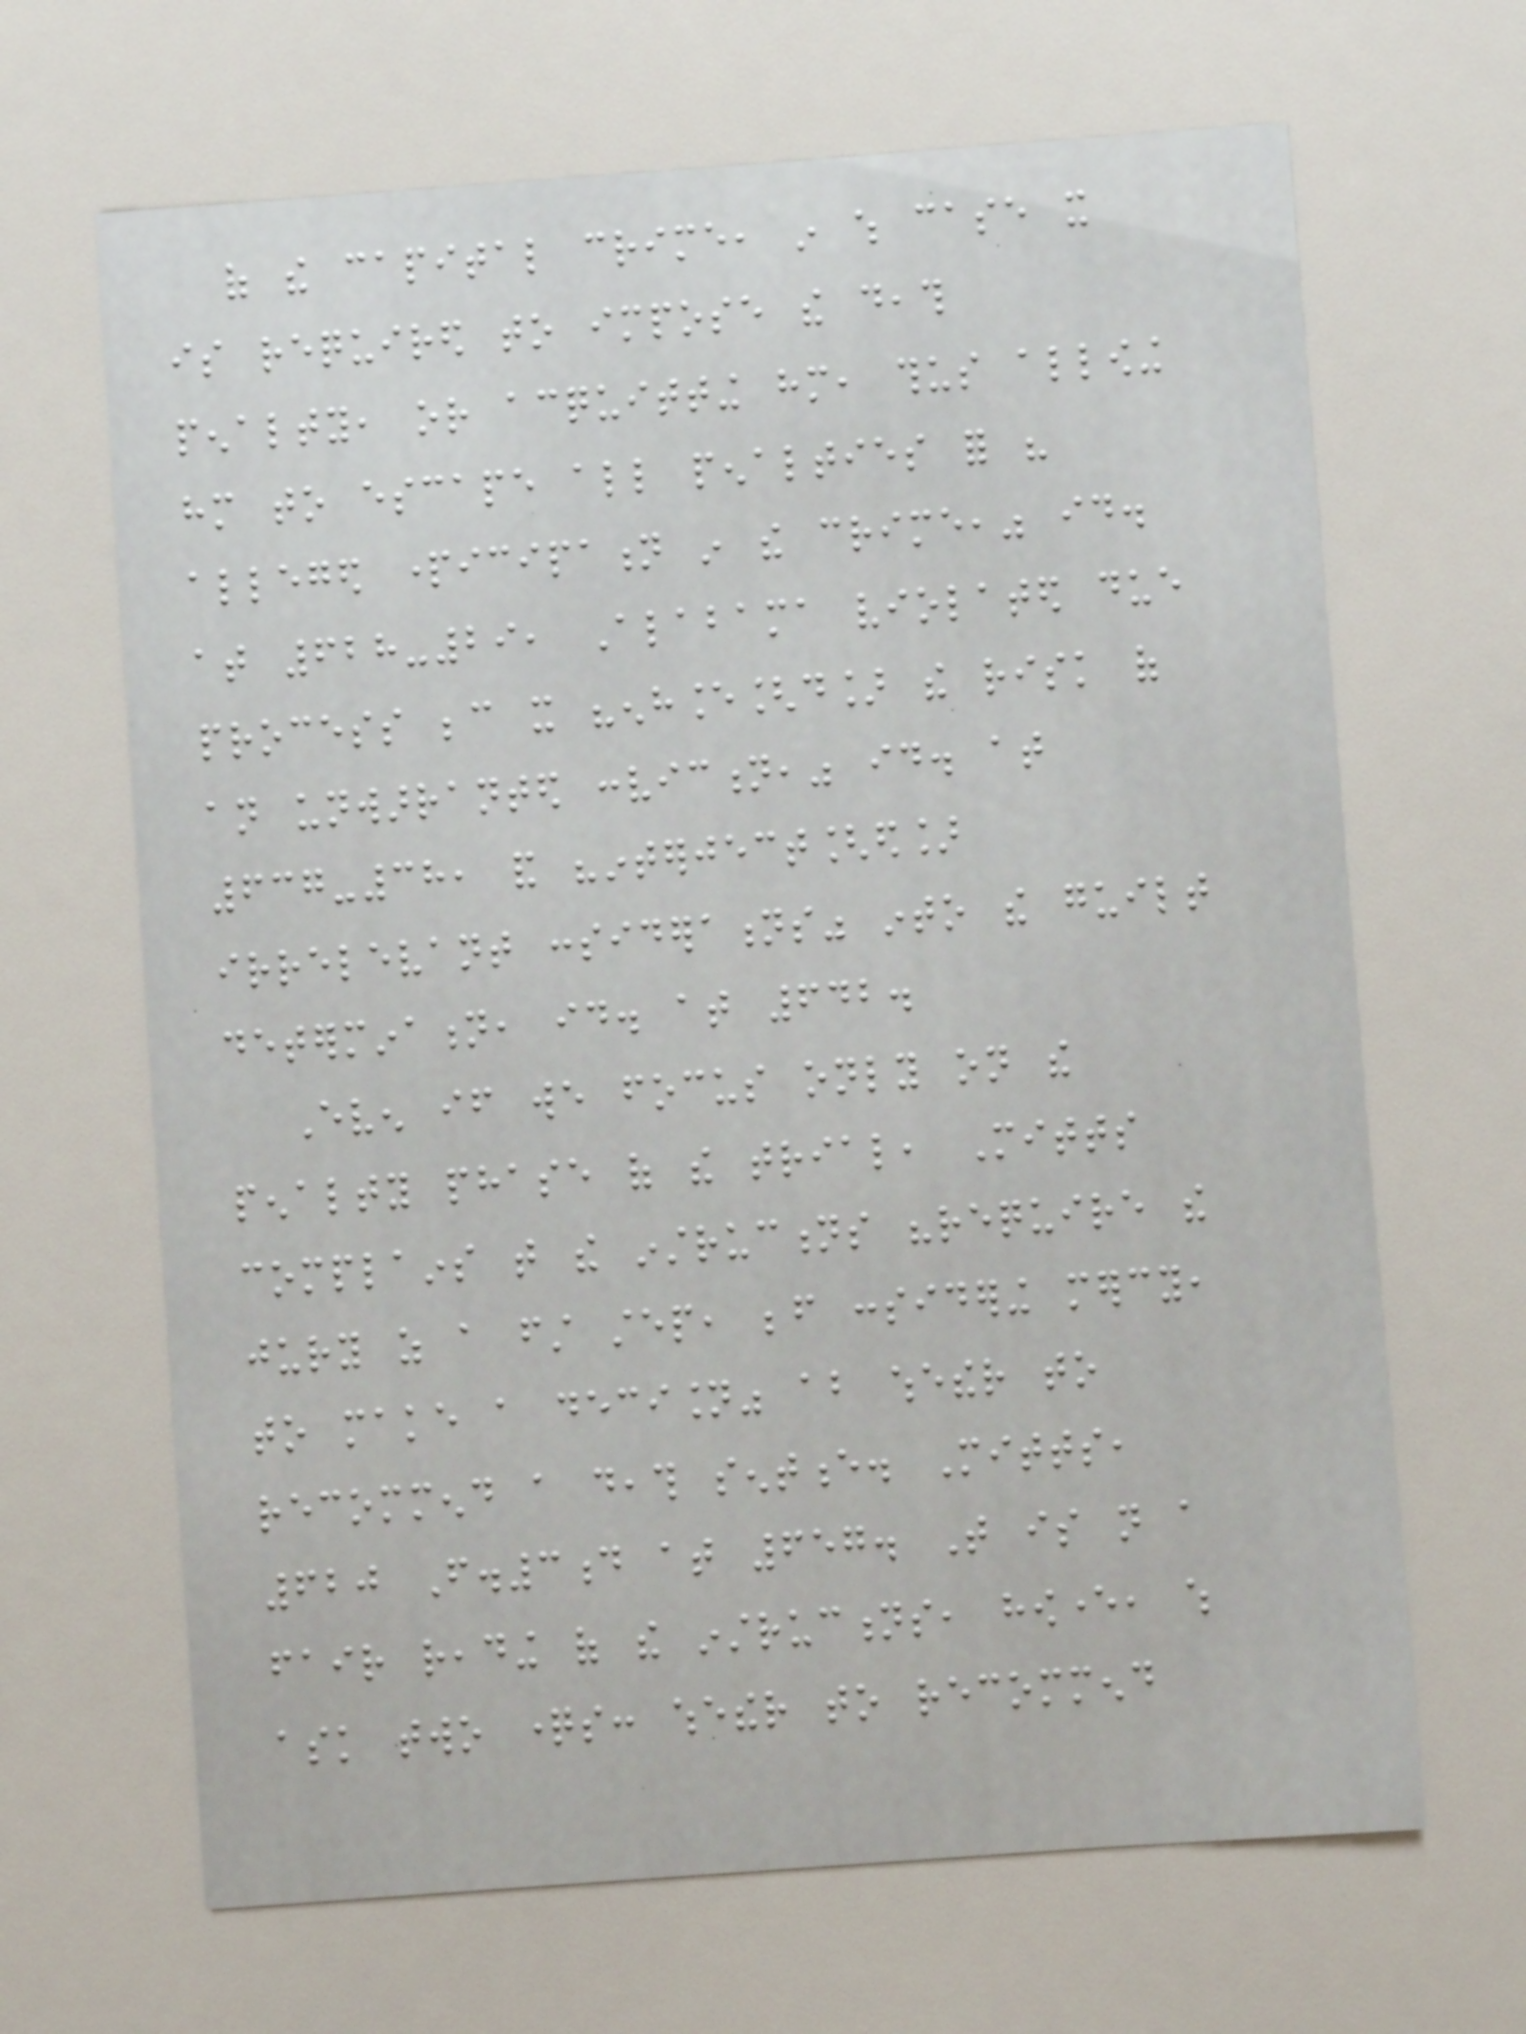of the capital crime, in which case it
is required to impose the death
penalty, or acquitting him, thus allowing
him to escape all penalties for his
alleged participation in the crime," id.
at 628-29, Alabama violated due
process because it "enhance[d] the risk of
an unwarranted conviction," id. at
637-38, and "interject[ed]
irrelevant considerations" into the guilt
determination, id. at 642.
Even if we focus only on the
penalty phase of the trial, Mitts
complains that the instructions "require the
jury as a first step, before considering mercy,
to make a decision" about whether to
recommend a death sentence. Mitts,
620 F.3d at 657. That is not a
fair reading of the instructions, however, which
ask two questions: whether to recommend
